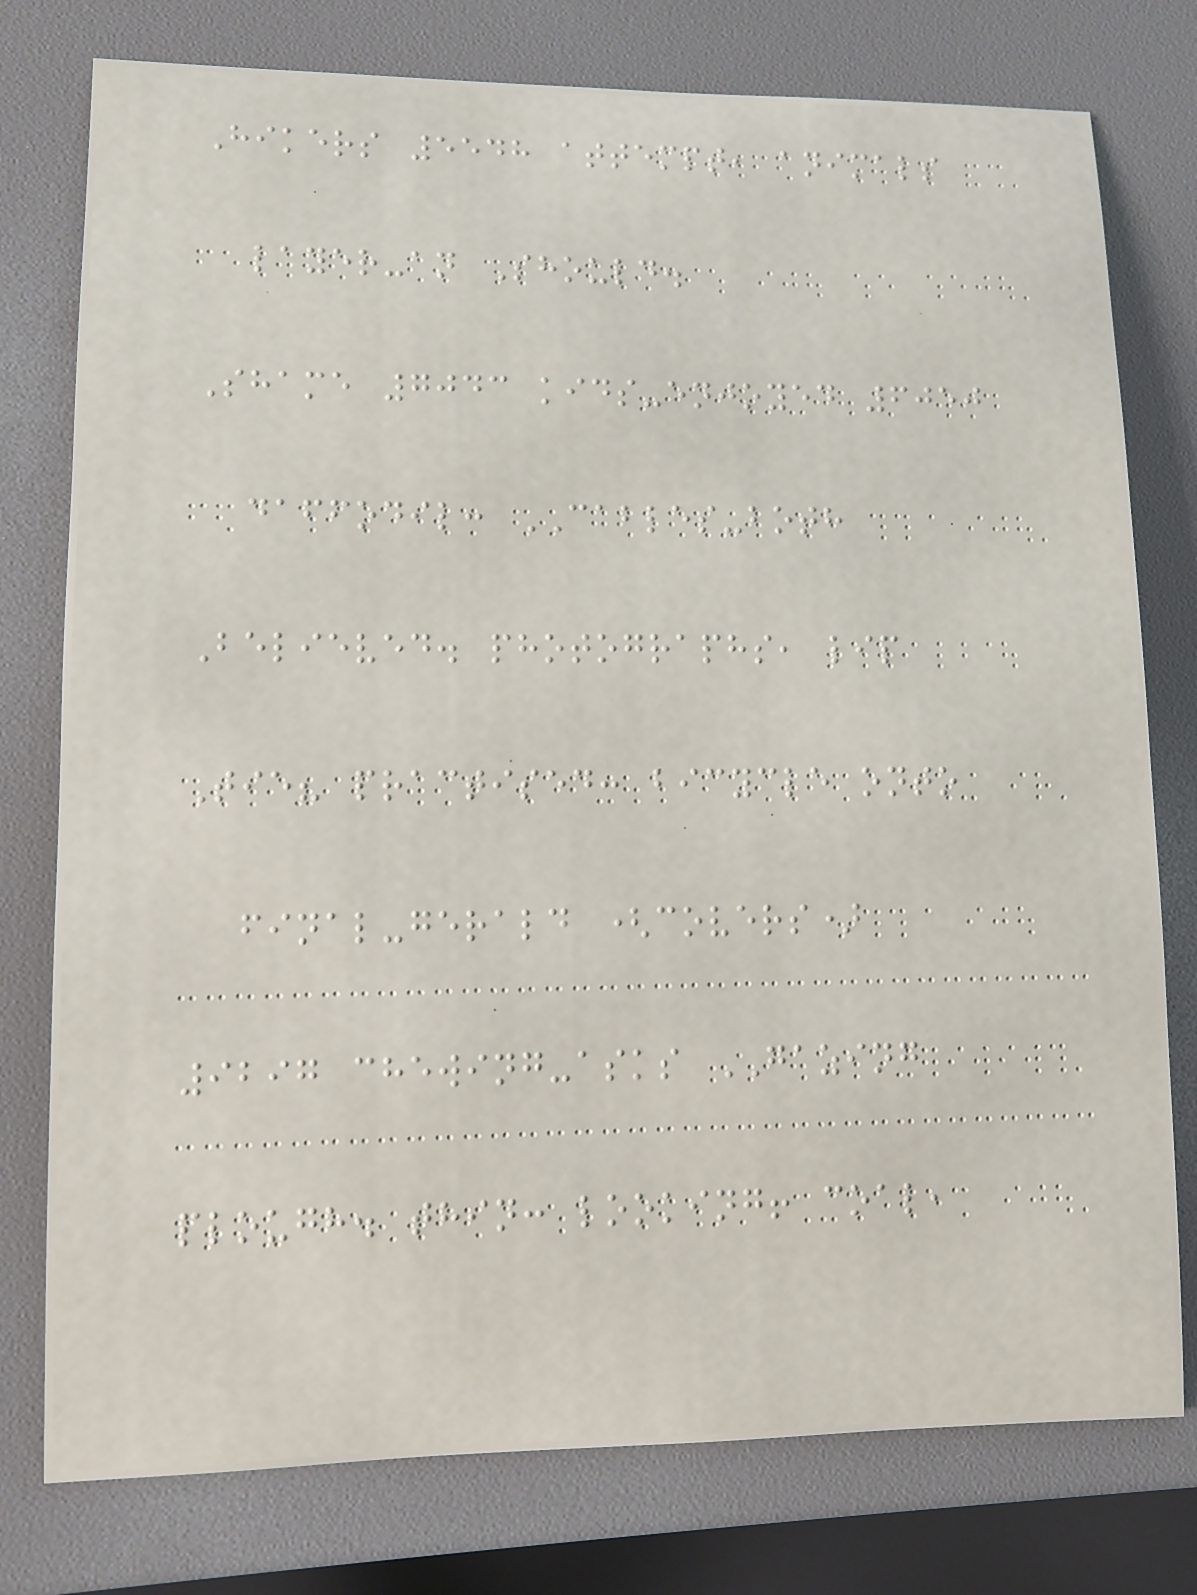Hikers 5548 attempt, animals
layer-an Should.
Shame 7043 kids-enjoyed 6050
daffodil: CABLES-both
Believed. photographs, lip
Tie? practised: bicycle onto
final-gerald (covers)
9297 chewing-asks GAZING
plough. thin: looking! coal,
